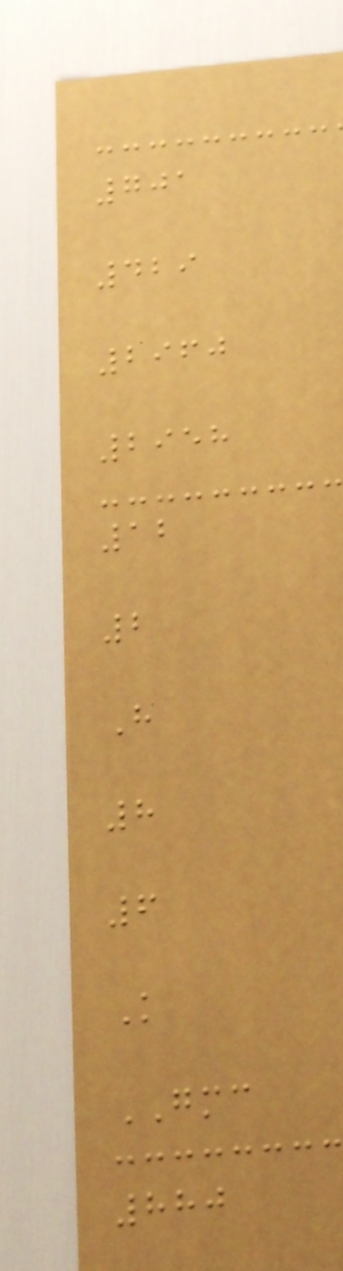701
429
2960
2958
12
2
H
8
6
K
GMC
880
